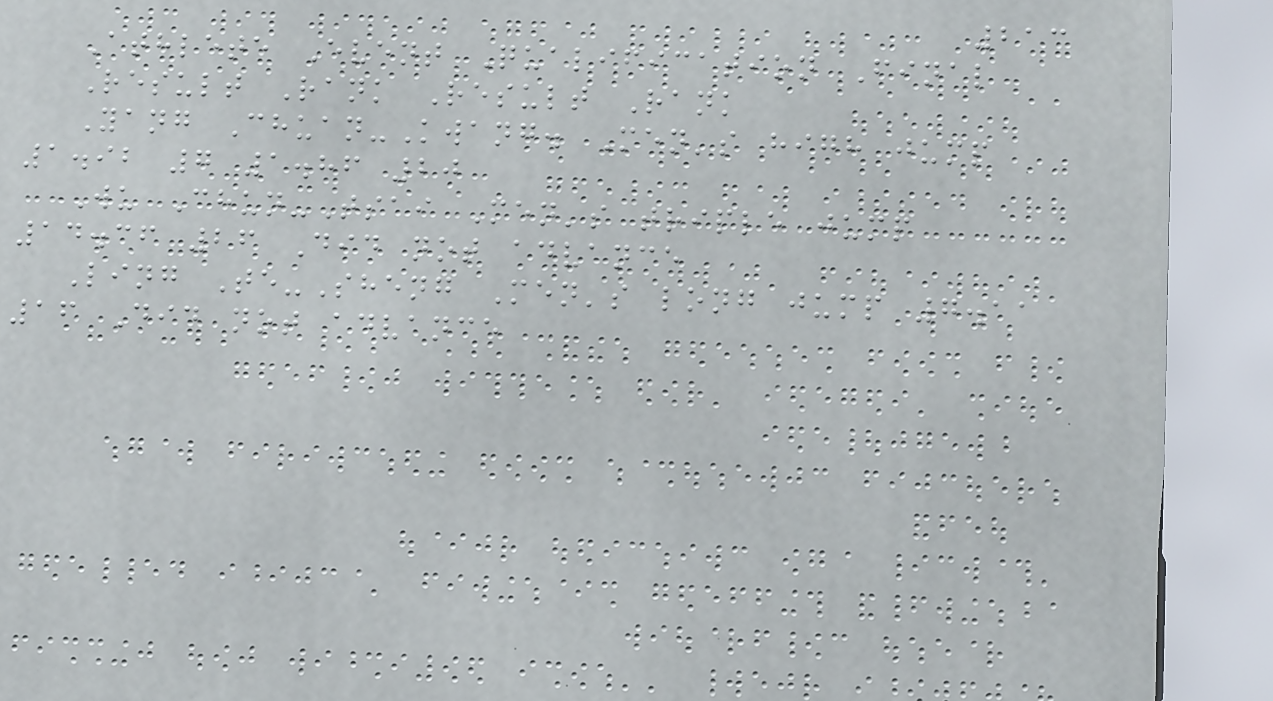213
Athlete Event Qualification Final
Result Rank Result Rank
Yang Chuan-Kwang. Men's high jump
1.92 7 1.86 20
Wu Chun-Tsai Men's triple jump
14.36 26 Did not advance
Ling Te-Sheng Men's long jump 7.11
16 Did not advance
